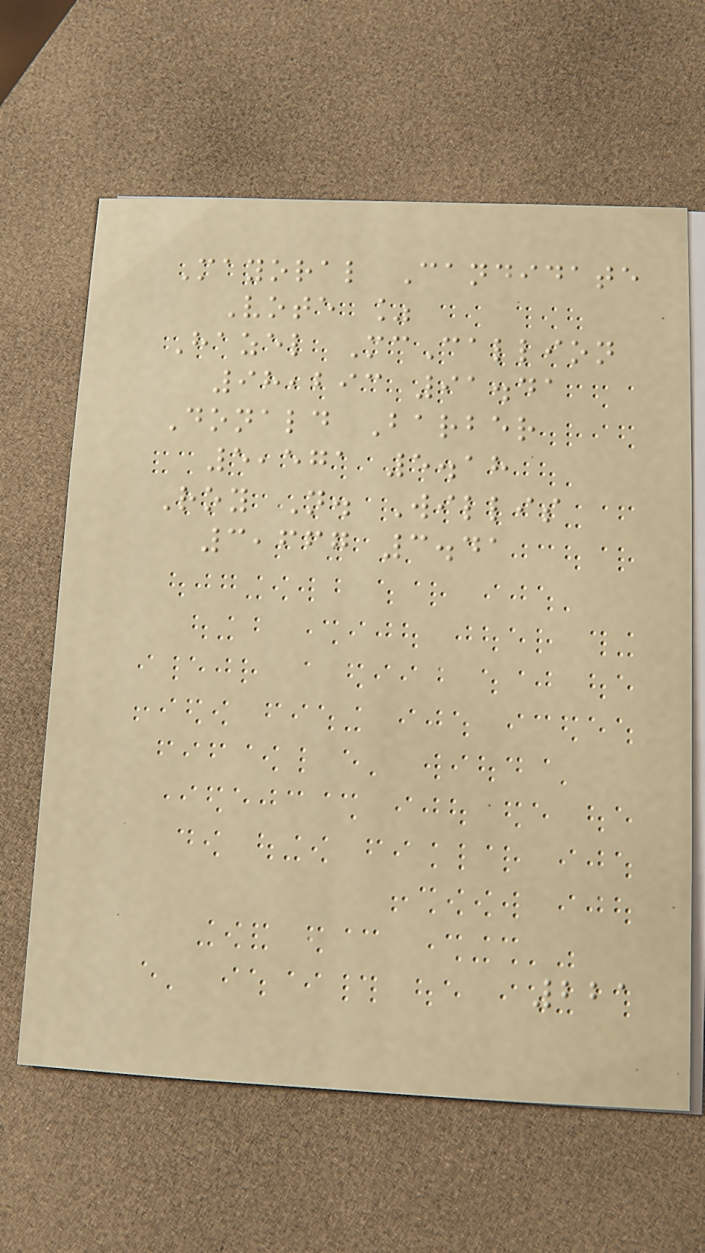Mayoral Candidate
Vote %
Hazel McCallion
98,293 91.41
Donald Barber
5,571 5.18
Roy N. Willis
3,667 3.41
221
